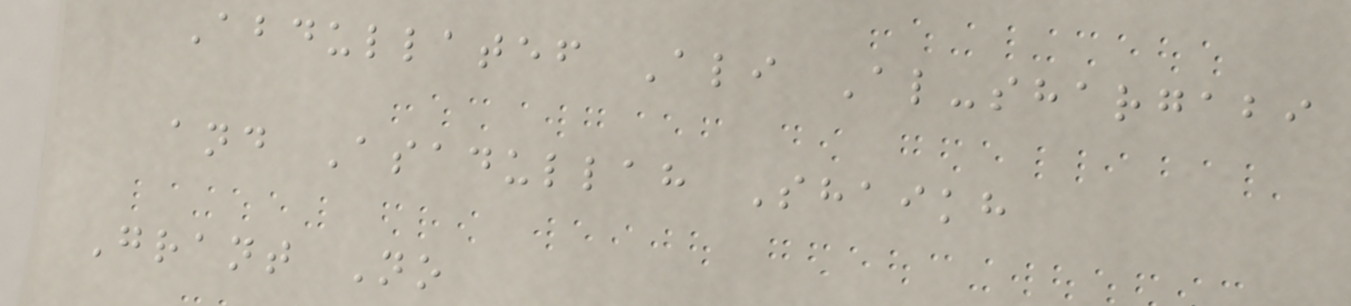Abdullatef Ali Al-shargabi
and Asadullah Shaikh
Grant No
